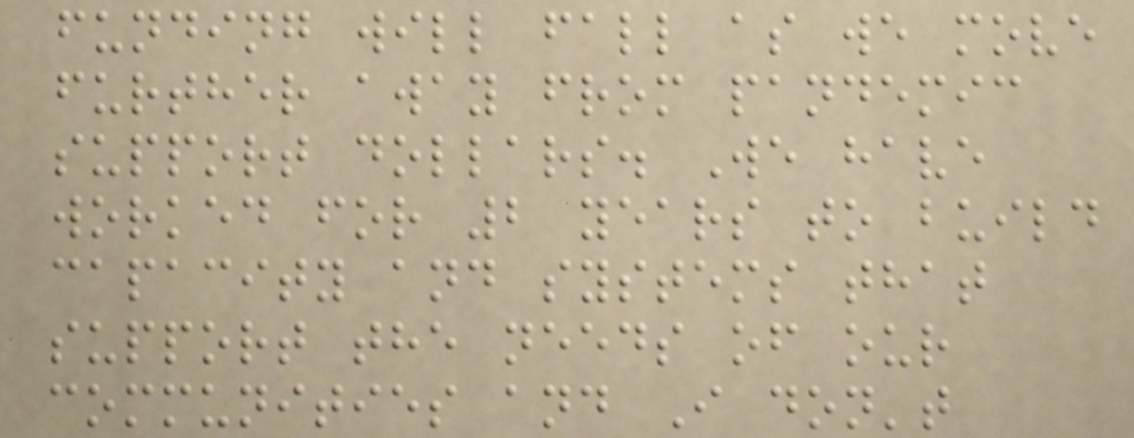funding will fall as we move
further away from pandemic
support dollars. We have
worked for 2 years to build
capacity and systems that
support the needs of our
communities and I don't
